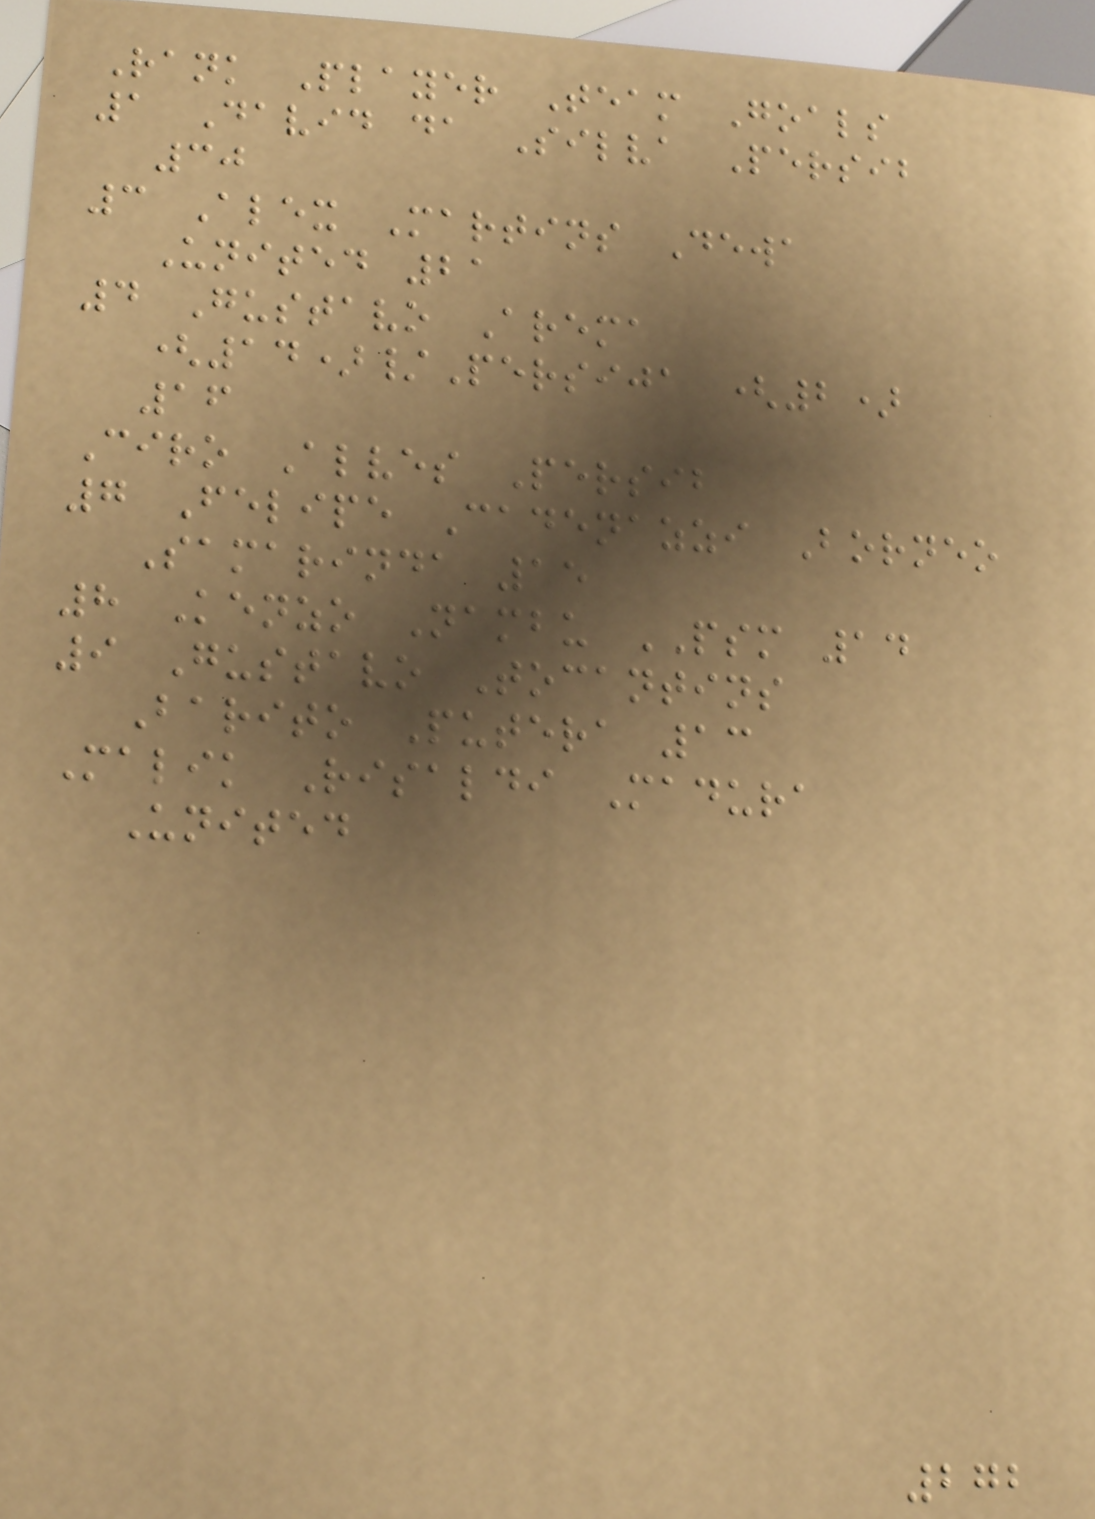Rank Player Team Goals
1 David da Silva Persib
30
3 Alex Martins Dewa
United 21
4 Gustavo Arema
(14)/Persija (2)
16
Ciro Alves Persib
7 Felipe Cadenazzi Borneo
Samarinda 15
8 Kenzo Nambu PSM 14
9 Gustavo Tocantins
Barito Putera 13
Malik Risaldi Madura
United
272
